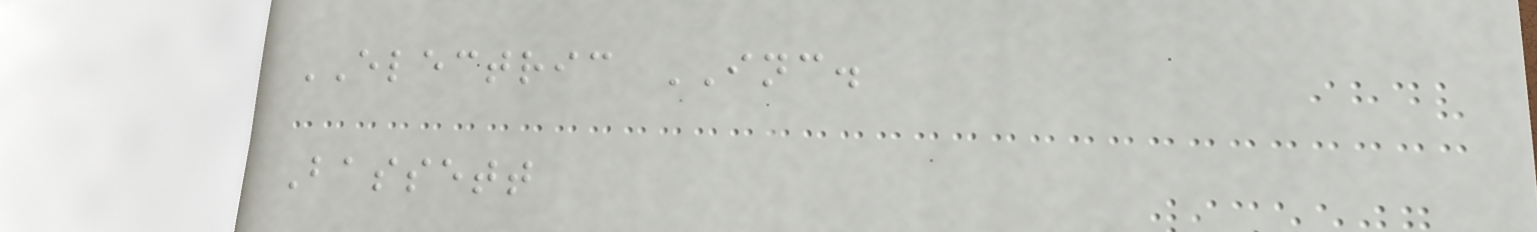ELECTRIC INC.
Bassett
